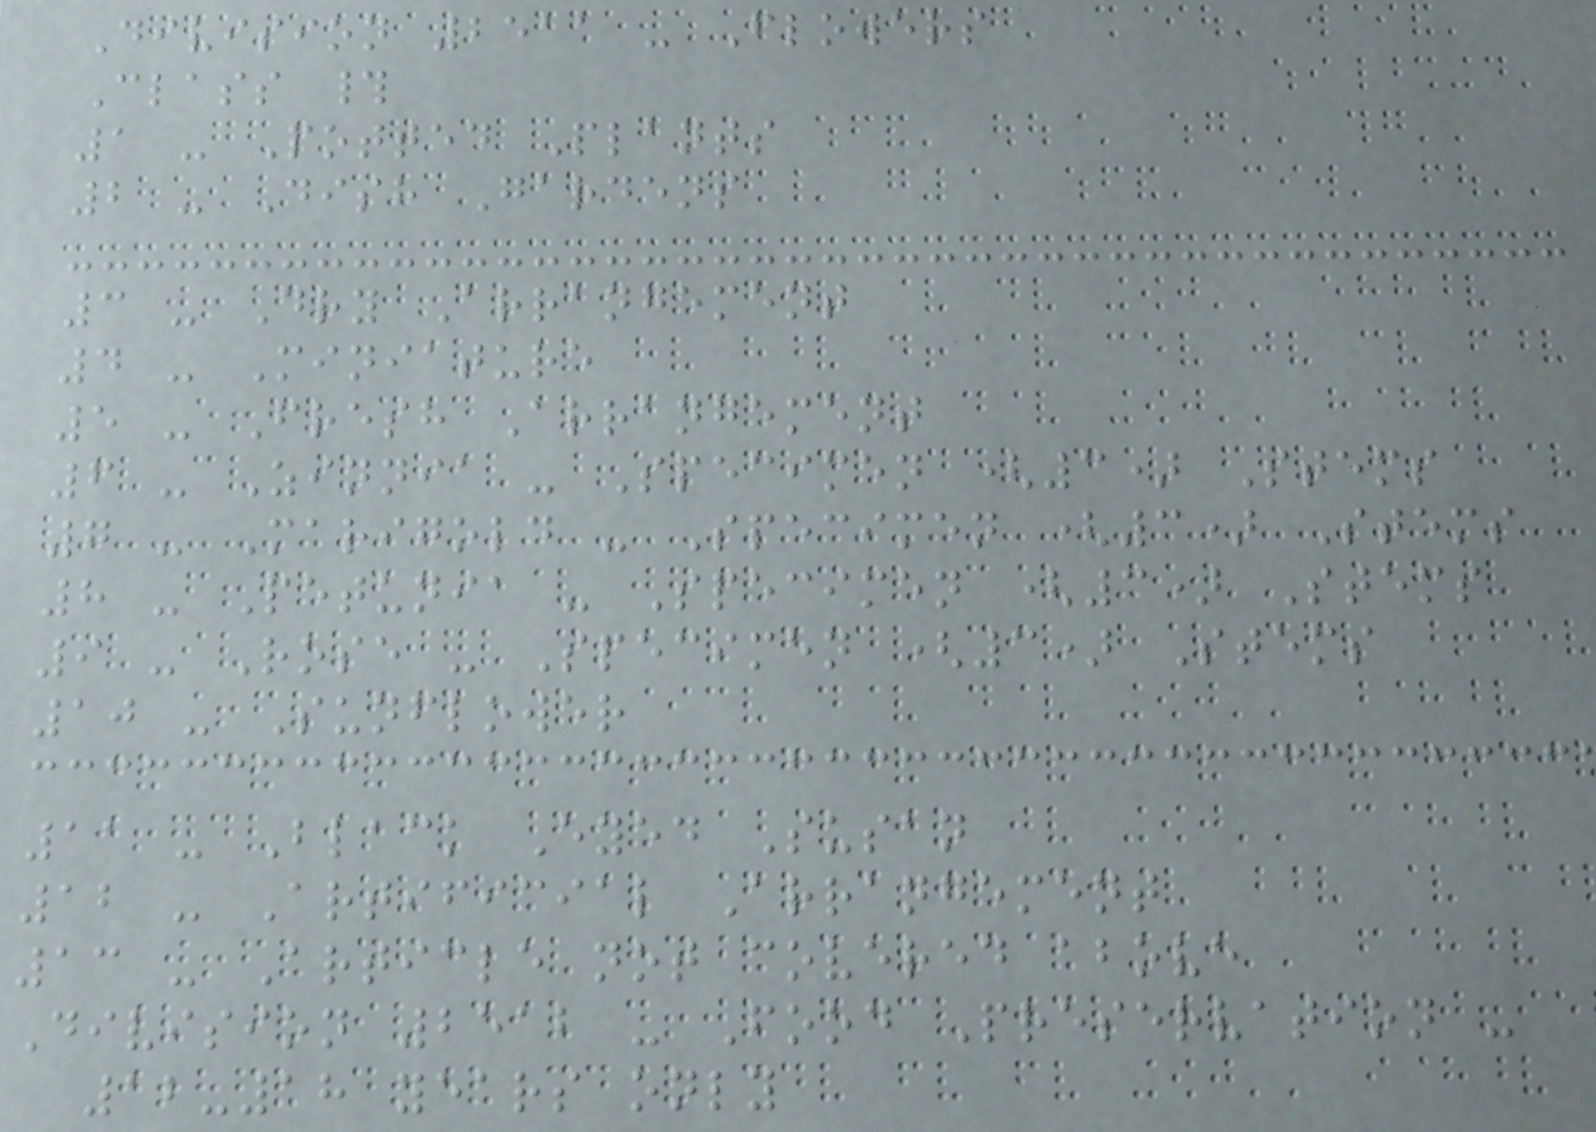Division 2511 - Flowers
Class #
1 - Potted Plants
2 - Dish Gardens
3 - Dry Arrangement
4 - Miniature
5 - Fresh Arrangement
6 - Zinnia - Specimen (3) Stems
7 - Marigold - Specimen (3) Stems
8 - Petunia - Specimen (3) Stems
9 - Rose - Specimen (3) Stems
10 - Sunflower
11 - Black Eyed Susan
12 - Artificial Arrangement
13 - Article not covered above
Division 2512 - Food Preservation -
12-18 years only
